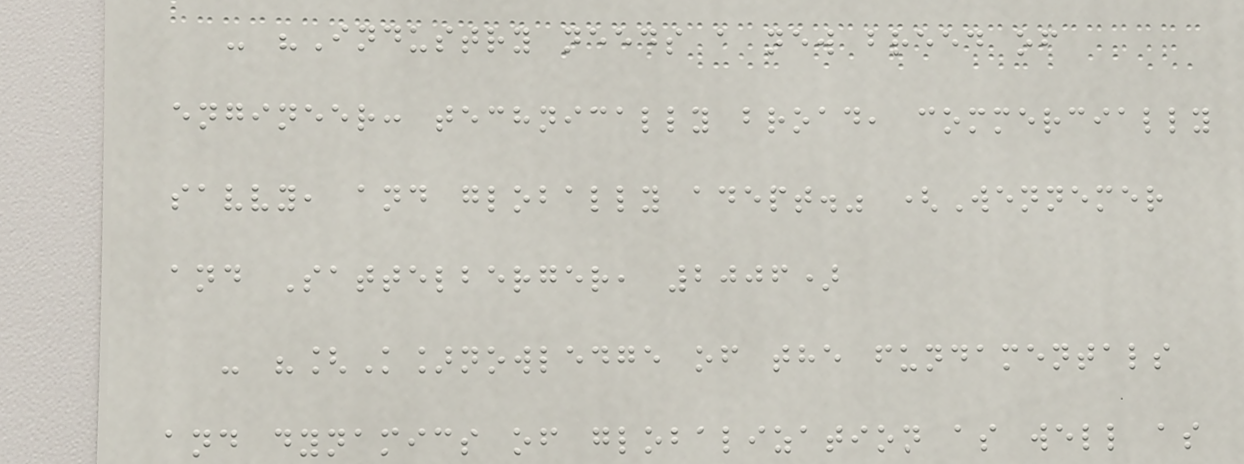- "Industry needs a new breed of
engineer: technically broad, commercially
savvy, and globally adept." (Wennemer
and Sattelberger, 2006)
- "[K]nowledge of the fundamentals
and dynamics of globalization as well as
